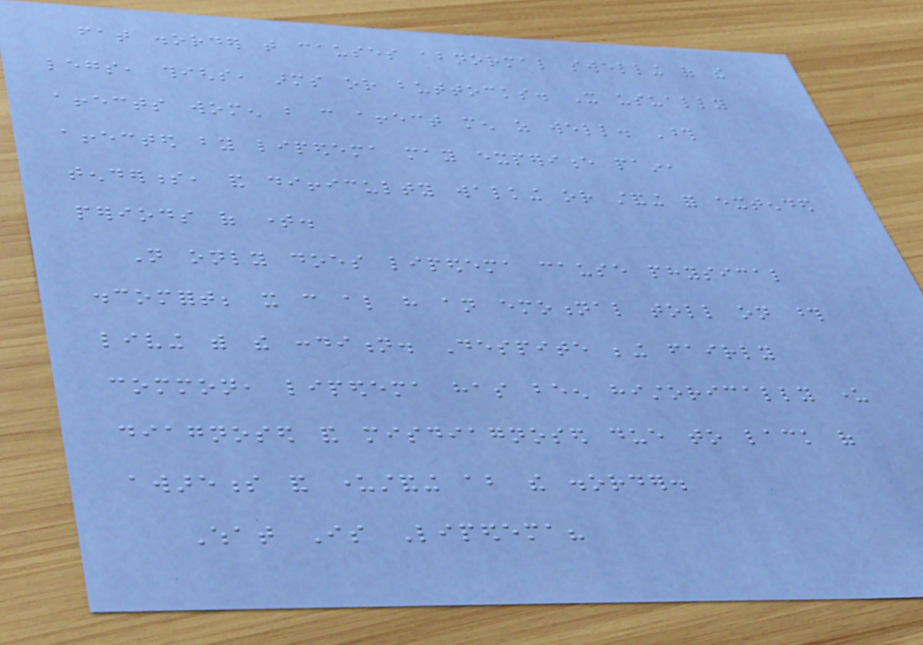fat disorder that causes abnormal swelling of the
legs, thighs, arms or buttocks. It usually
affects women but can affect men as well. Those
affected by lipedema may experience pain,
tenderness, and difficulty walking or standing for extended
periods of time.
Not only does lipedema cause physical
discomfort; it can also have an emotional toll on those
living with the condition. Despite being fairly
common, lipedema has been historically under
diagnosed and misdiagnosed due to lack of
awareness and understanding about the disorder.
What Is Lipedema?
